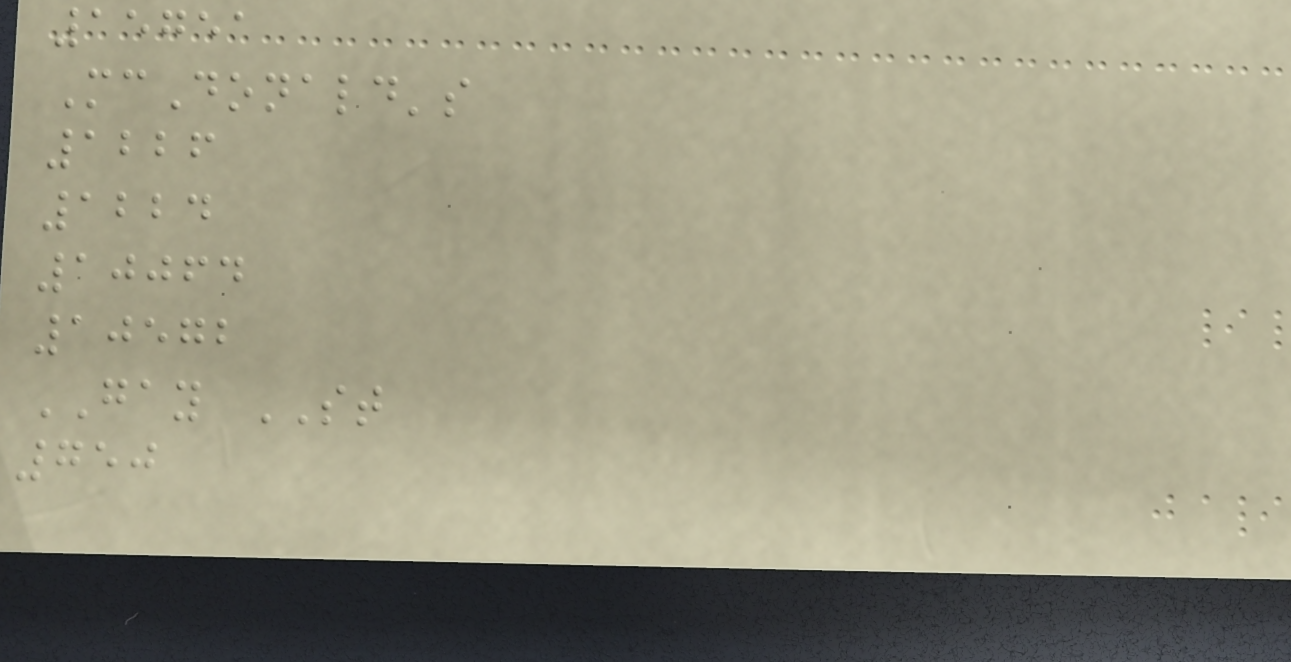15751
McDonald's
1226
1224
10064
10572
GAY ST
750
